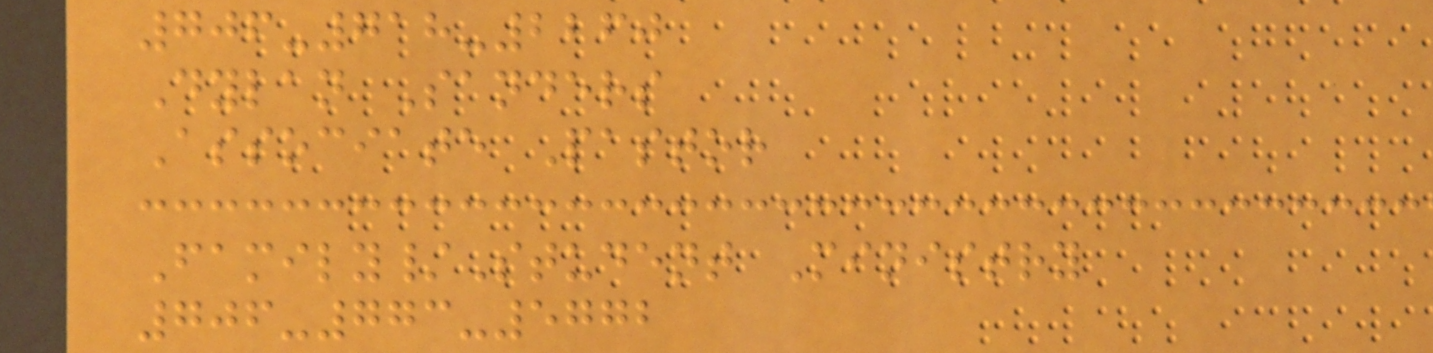706-718-2260
Dylan Sanders
Associate Pastor
Family/Student Ministry
706-773-5772
